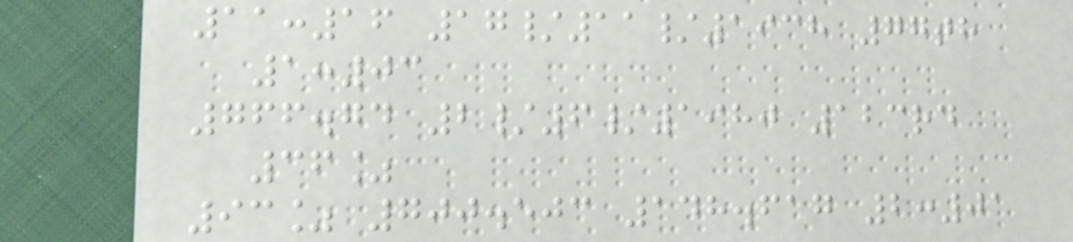11:16 17/11/1938 77th
1:03
766.74 2/6/1980 123rd
36%
93% 700.503 148.617 2:01
